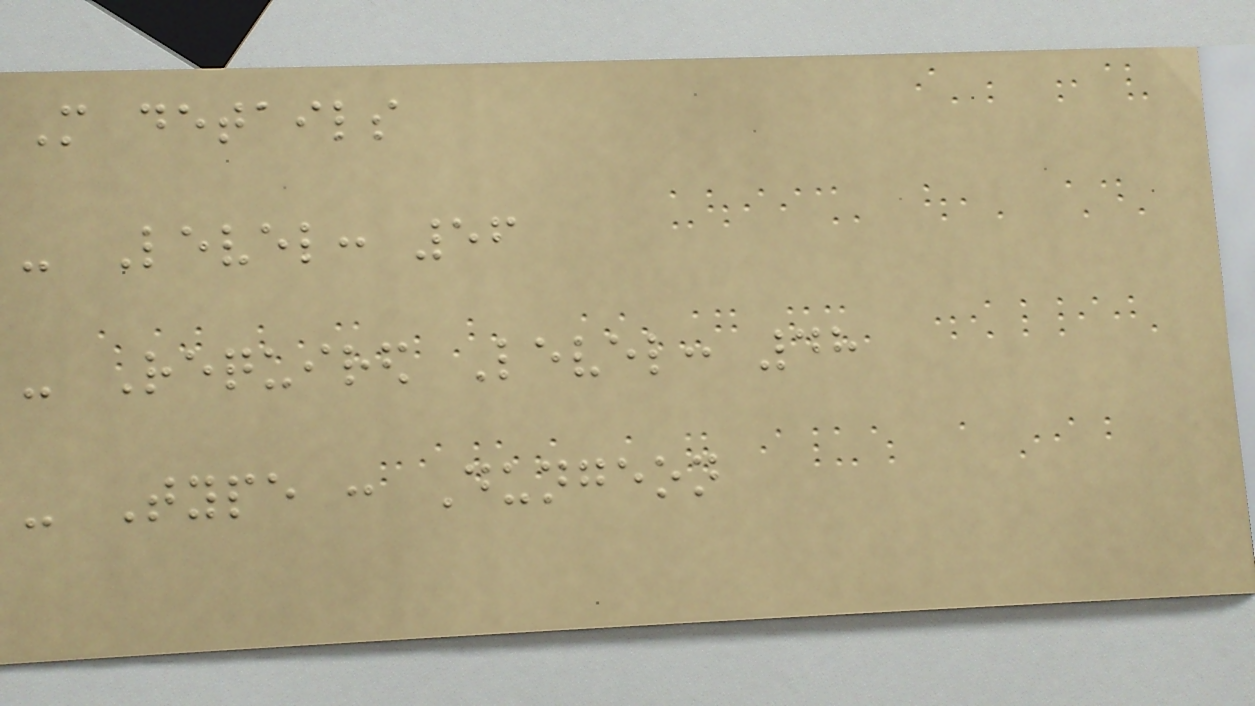More details
- Level: 56
- Required Level: 48
- Type : Dungeon
